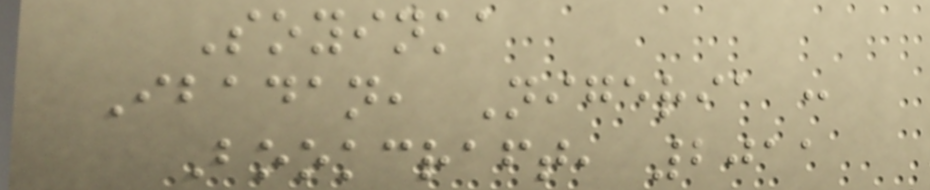Soyinka
Ibadan, Nigeria :
Bookcraft, 2011
